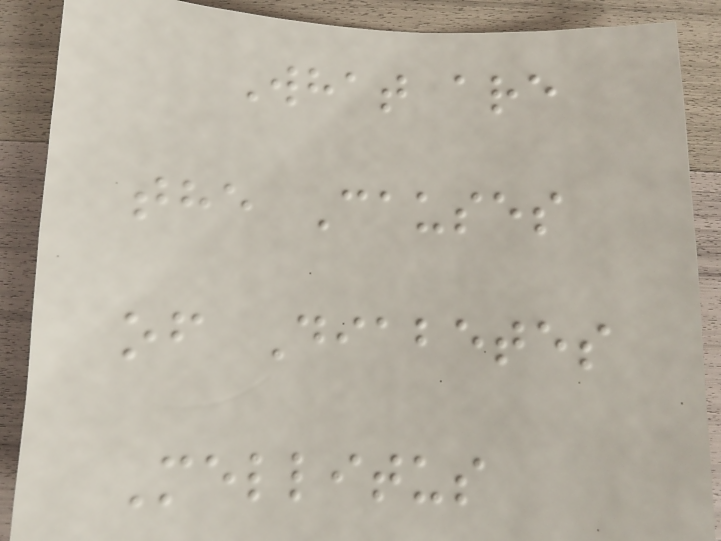What are
the Causes
of Diabetes
Mellitus
